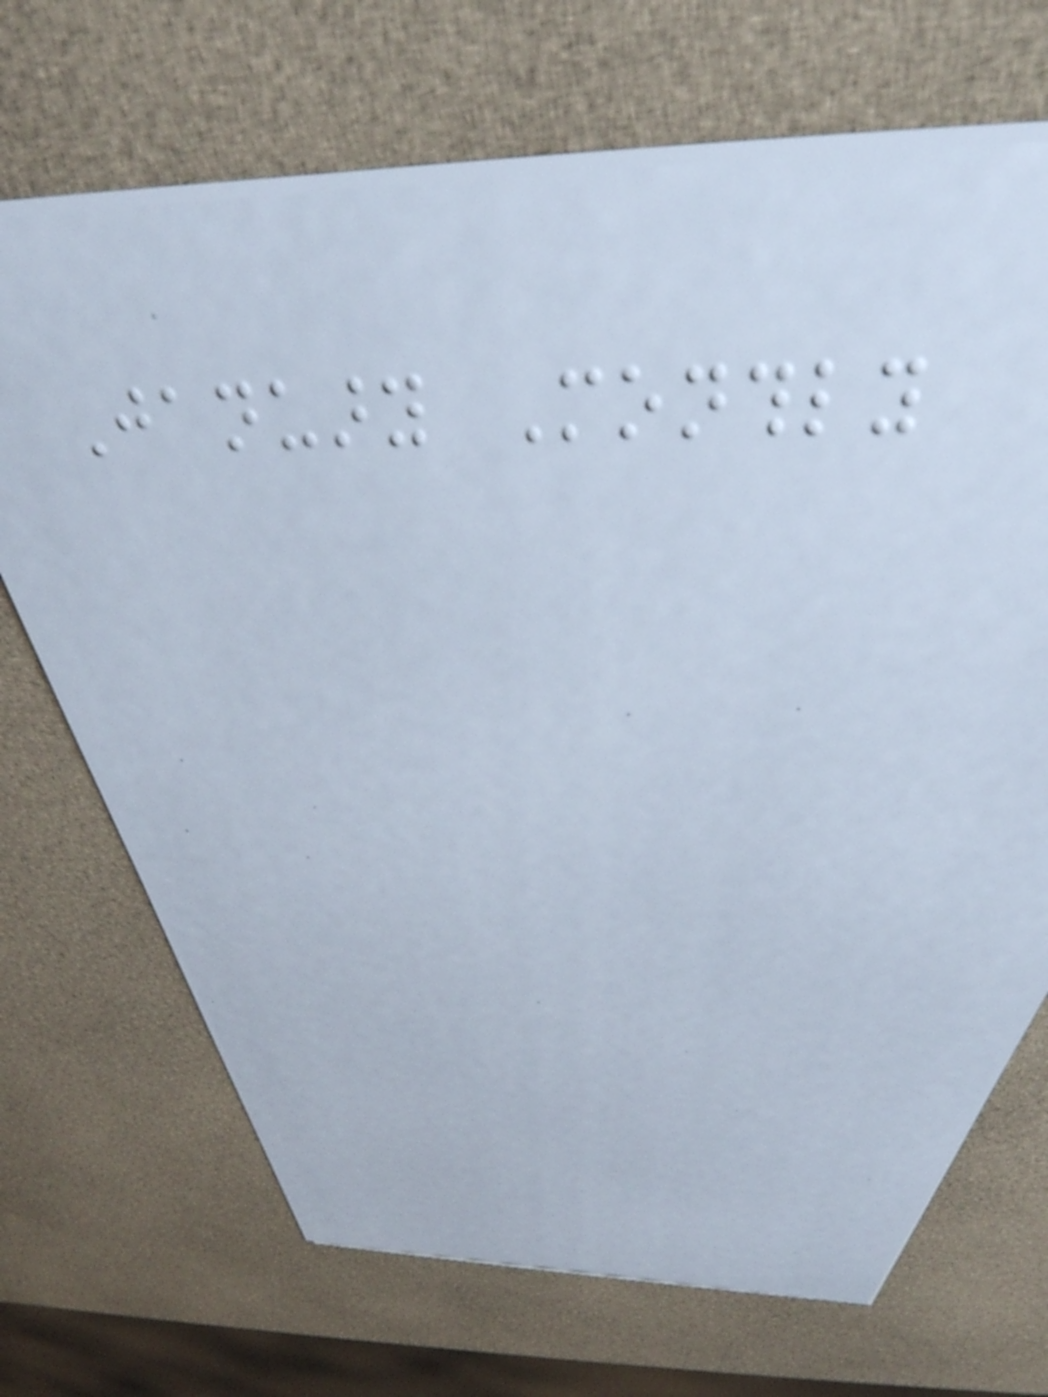January Monthly
